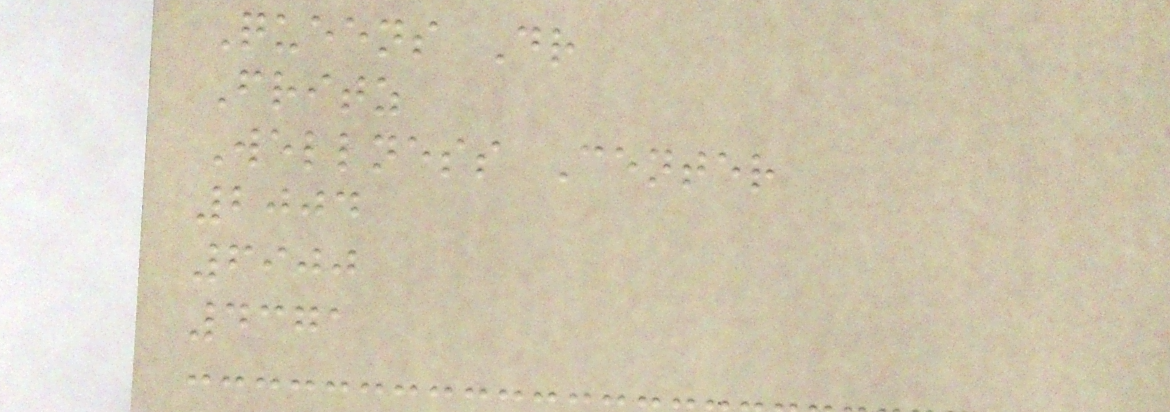Queens Dr
Fritz
Wellness Center
2004
6900
4371
